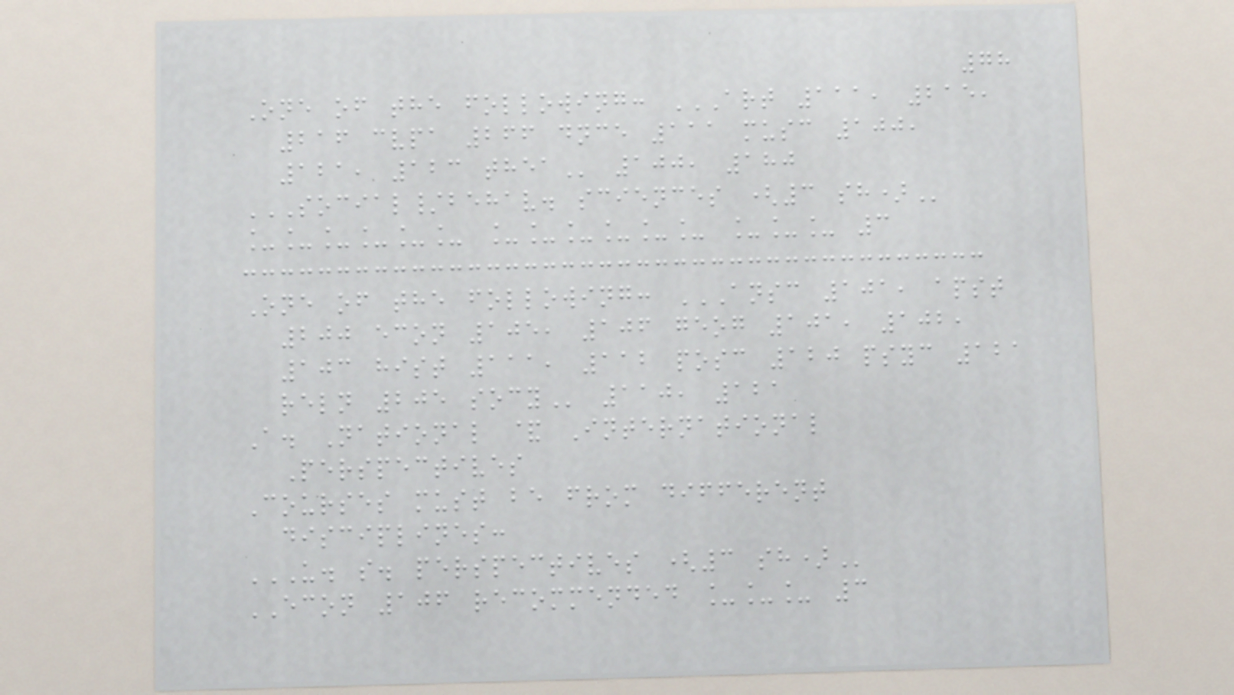78
One of the following: ART 111, 215,
216 CVPA 266 DNCE 111 MUSC 100,
121, 123 THEA 100, 180
SOCIAL/BEHAV. SCIENCES (3 SH)
______ ______ ___ 3
One of the following: ANSC 101, APST
200 ECON 105, 106 GEOG 101, 102,
103 HIST 111, 112 POSC 120 PSYC 121
RELN 205 SOCY 110, 121
A. National & International
Perspectives
Courses must be from different
disciplines:
U. S. PERSPECTIVES (3 SH)
ECON 106 recommended ___ 3
